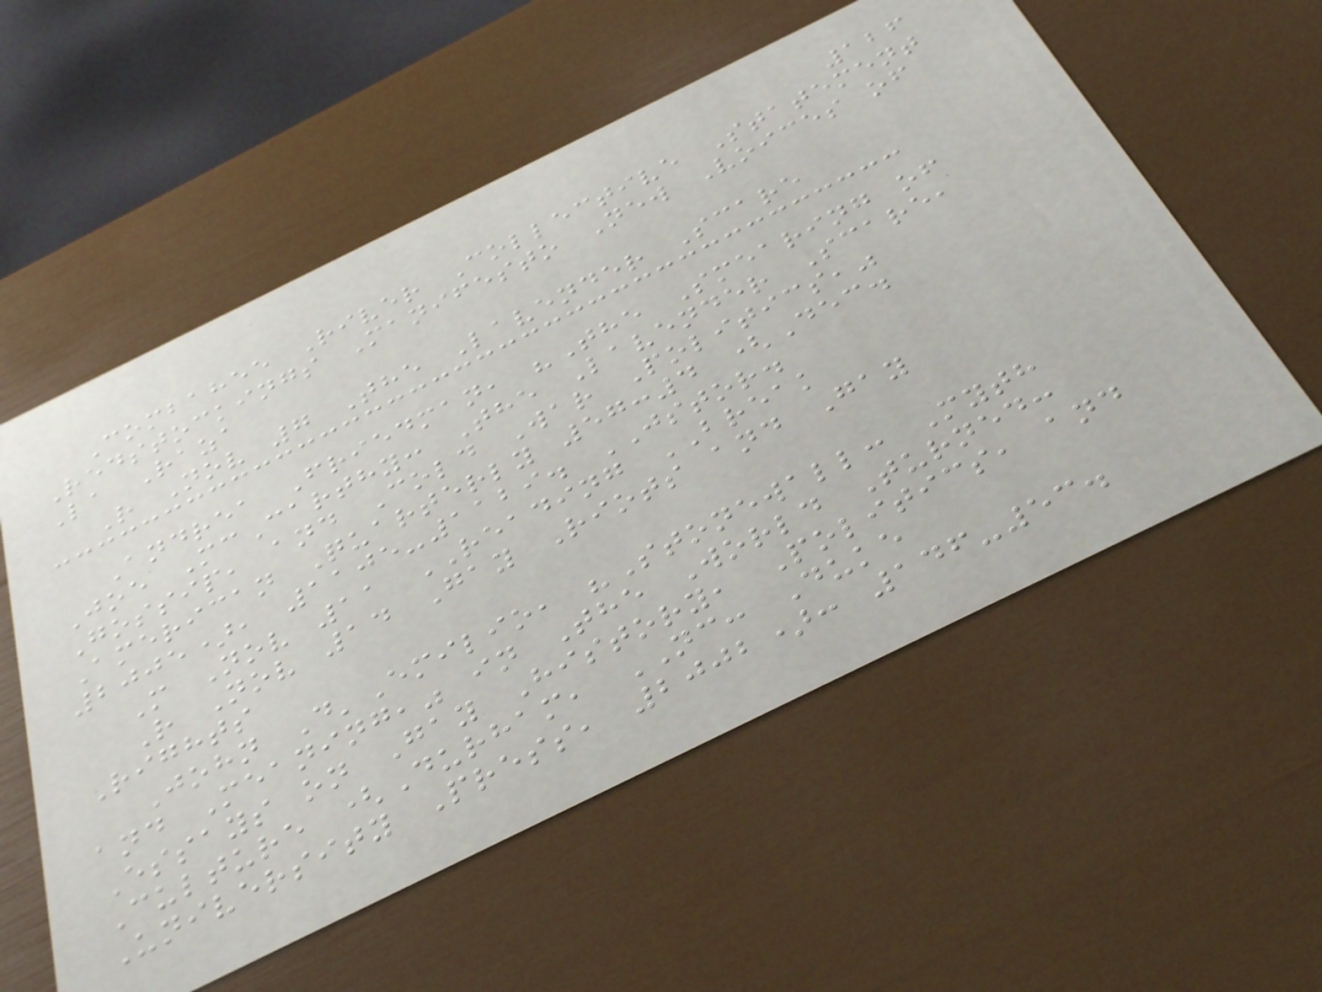126
Combahee River Collective Statement
Redstockings Manifesto New Voices of
La Raza
R Nov 7 The Lavender Scare
Andrea Friedman, "The Smearing of
Joe McCarthy: The Lavender Scare,
Gossip, and Cold War Politics,"
American Quarterly 57:4 (Dec.
2005), 1105-1129. JSTOR.
M Nov 11 READING BREAK
R Nov 14 Gay Riots and Gay
Rights
John D'Emilio, "Stonewall: Myth
and Meaning," in The World Turned:
Essays on Gay History, Politics, and
Culture (Durham, NC: Duke
University Press, 2002): 146-53.
